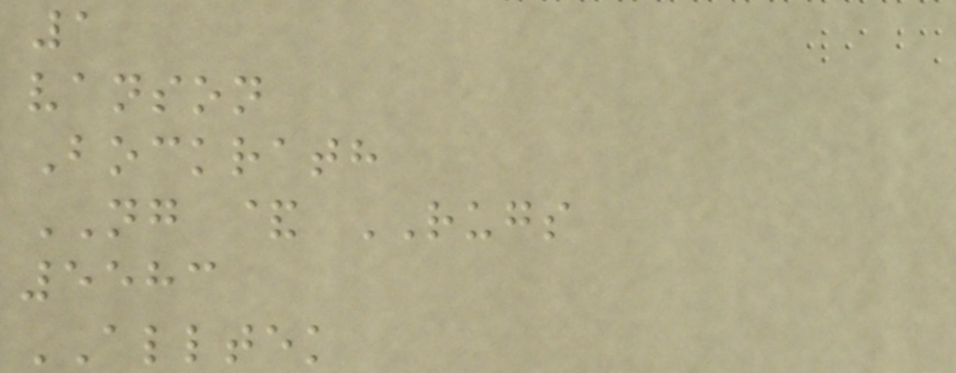1
vanson
Bockrath
NG & RUGS
5583
ALLTEK
